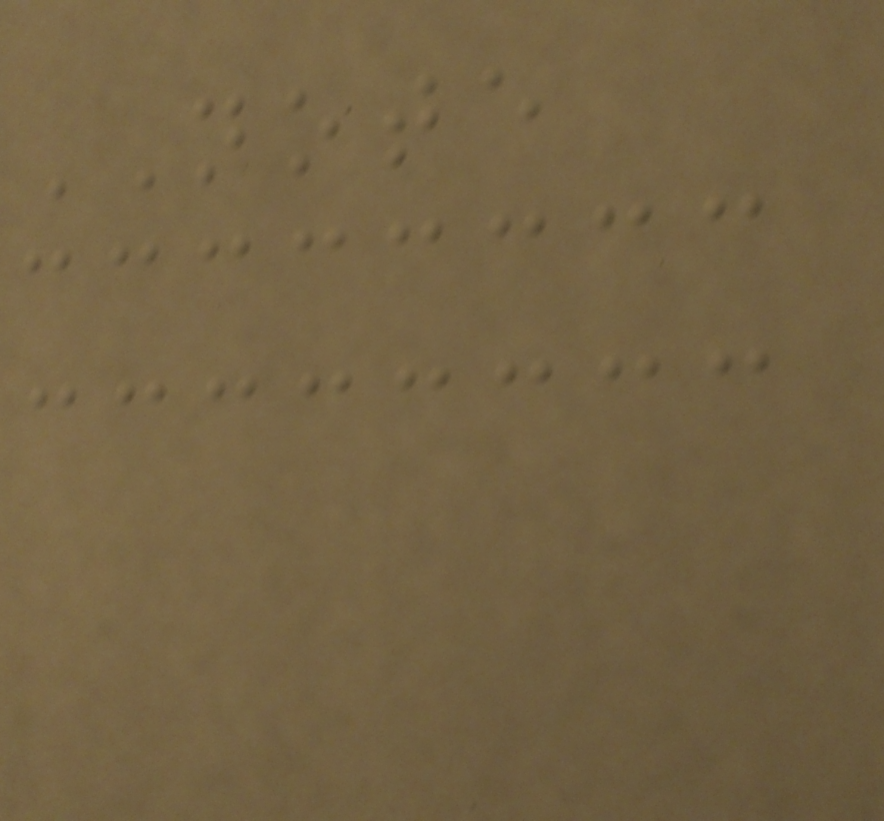NOTE
